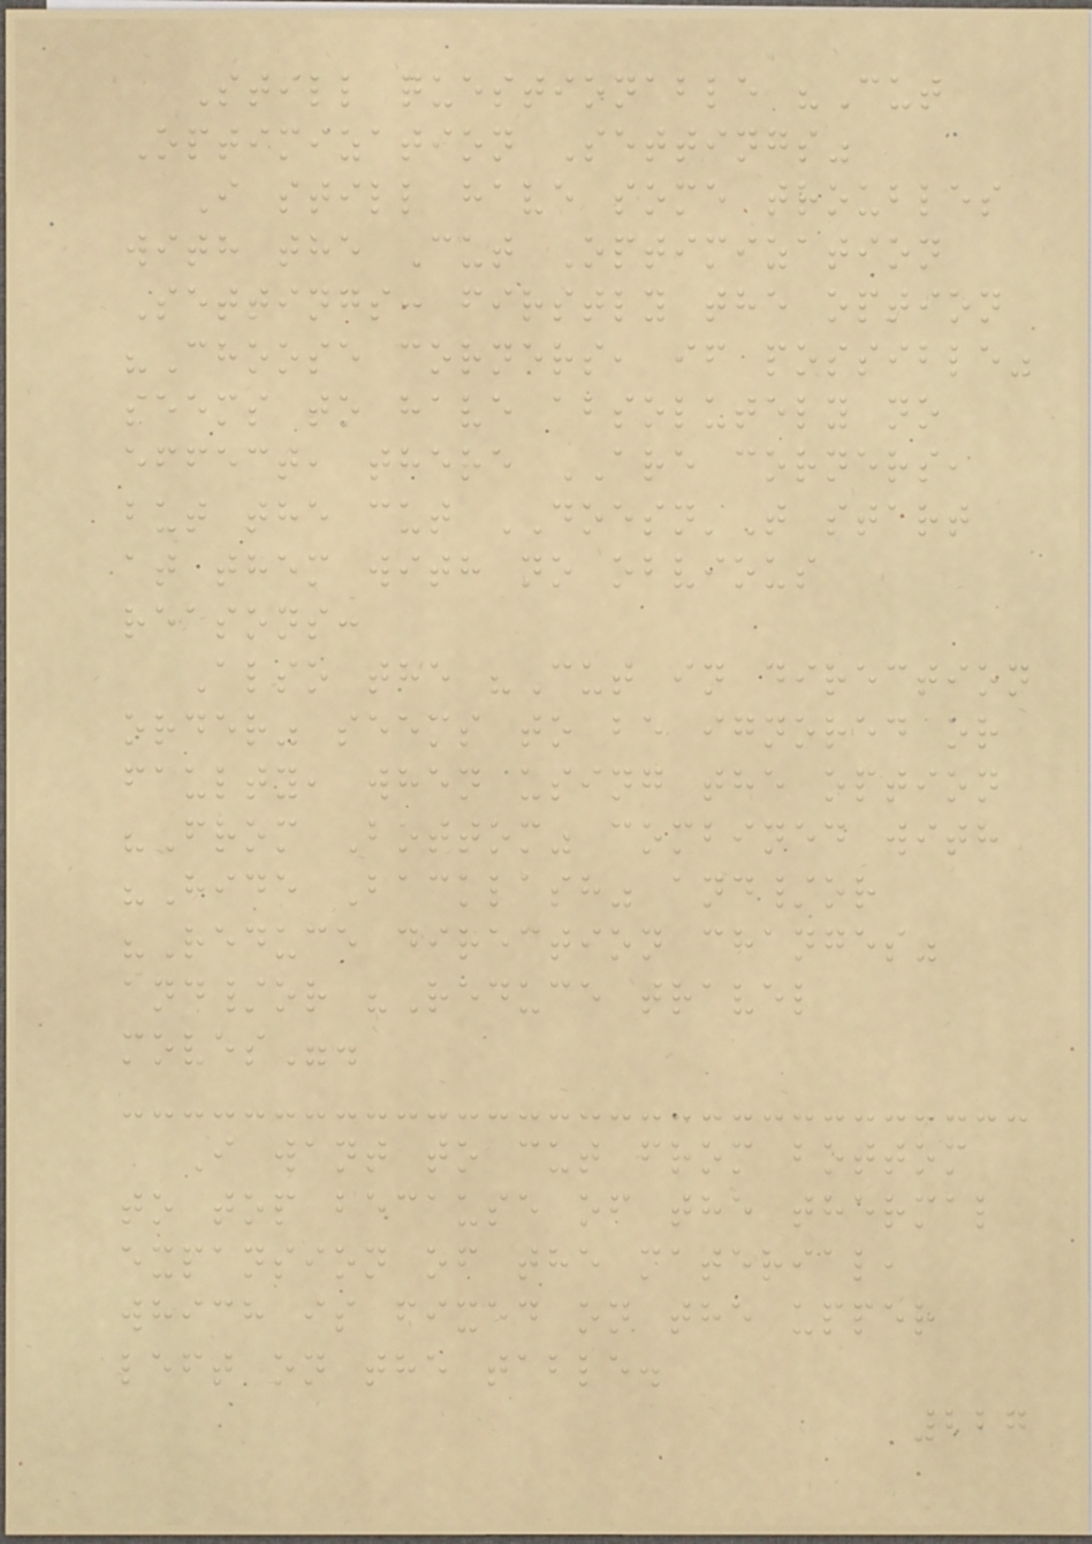Still questionable "Cut
Optimization Settings"
I still have some troubles
with the Cut Optimization
Settings: firstly the option
"Choose corners, if possible"
seems to have absolutely no
effect, there ARE corners,
but the cut DOESN'T start
at them with no obvious
reasons:
Also the "Cut in direction
order" seems to be ignored or
faulty, when using the option
"From Bottom" combined with
"Hide Backlash" and/or
"Reduce direction changes"
and/or "Reduce travel
moves".
I want to cut from bottom
to top because of the thermal
expansion of the material,
which is fixed on the upper
left on the table.
227
